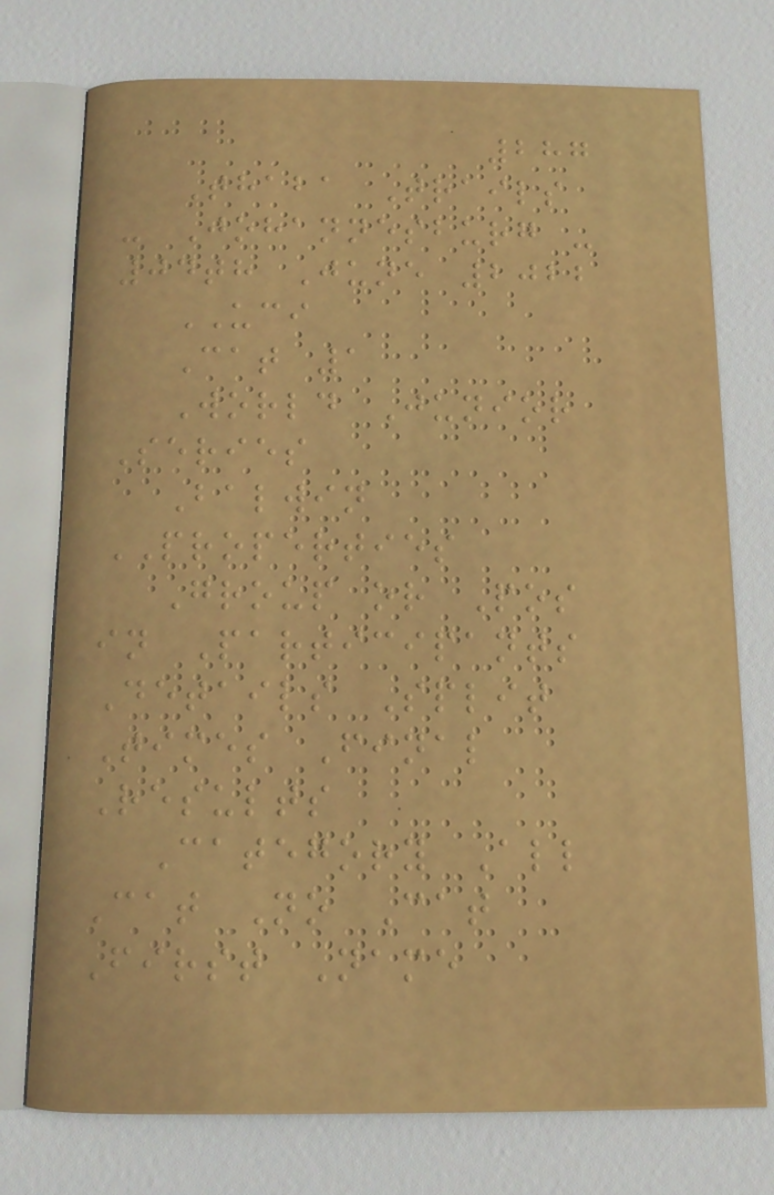287
Thaba Trails
- Johannesburg -
04th June 2022
UCI
Cat 1
World Junior
Series
Balwin
PROPERTIES
Group or Pos
in Participants
Details Split
Times Final
Results
Category All
Cat No Cat
First Name
